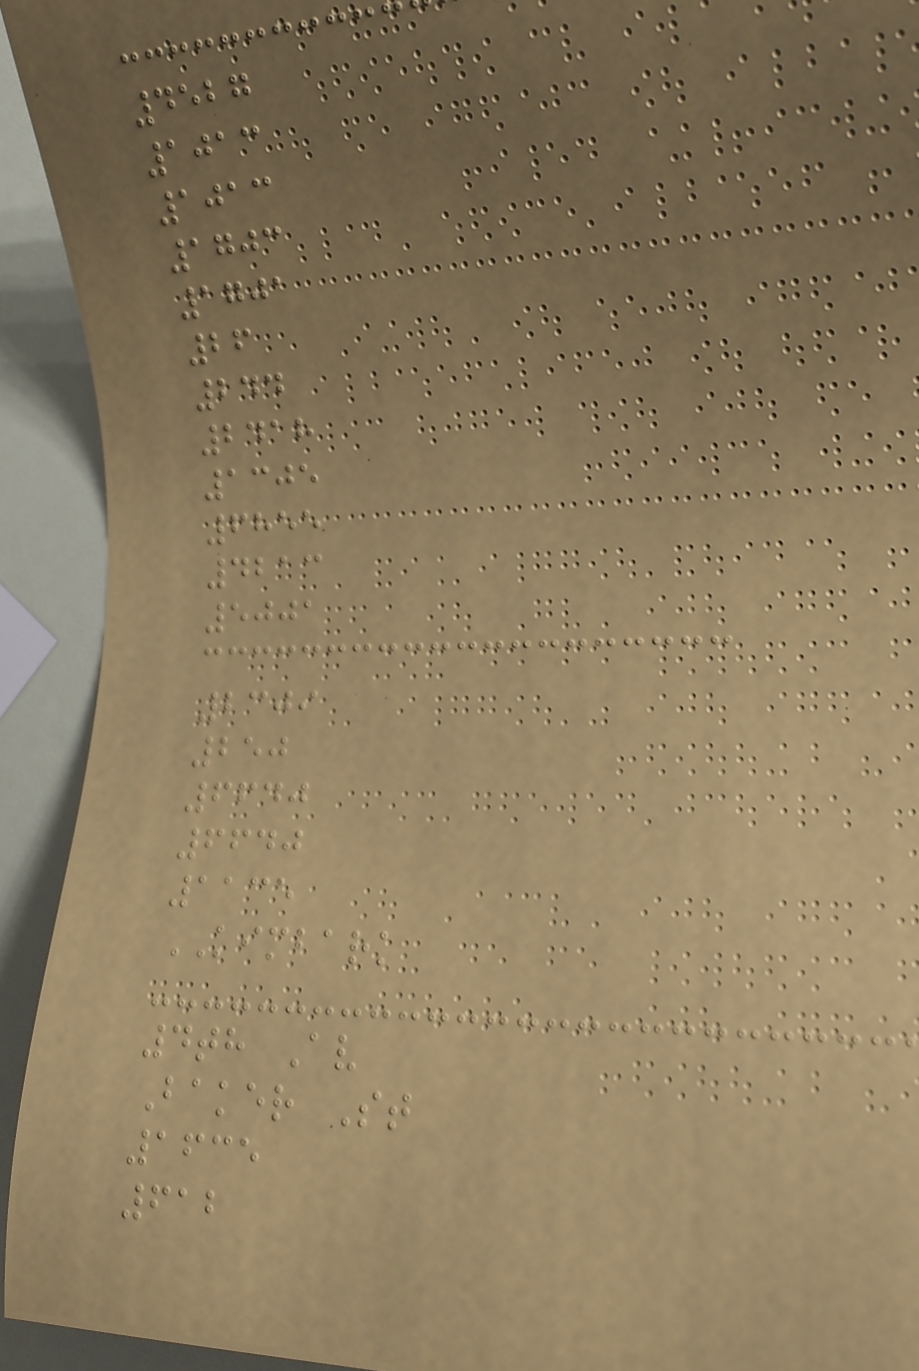4527
1013
1013
1703
1701
26
244
2418
1305
6855
4213
5001
2309
250
6640
6640
1135
KIMBARK
4th Av
Baker St
1635
612
